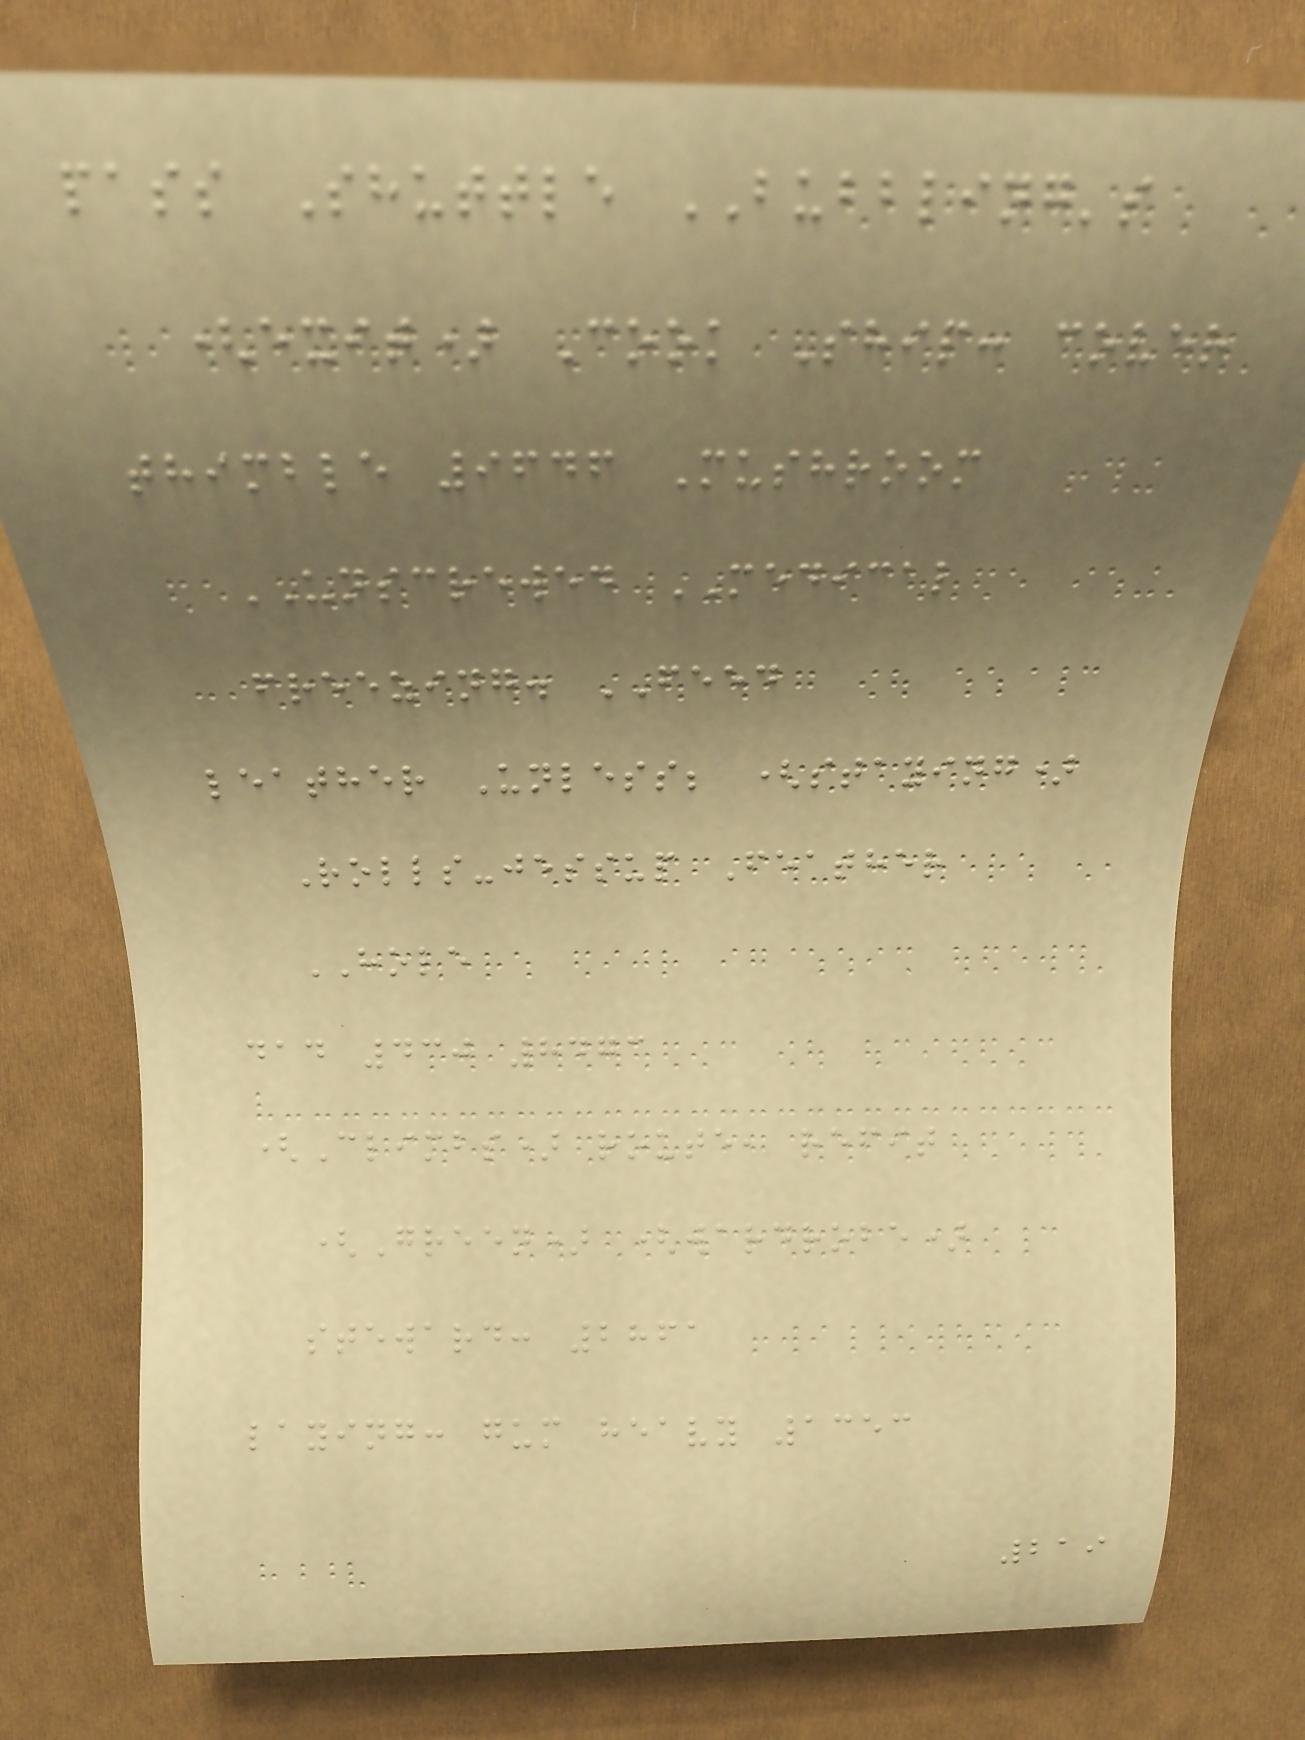pass Shuttle BUBBLING's
(exit) Cook Ship: cover
thimble 9646 Mushroom
UNSCREWED MEDICAL
freezing. FEED
leather Unless; (staying)
Rolls-jessup Feather
HOLE
dad 430 8473
(Climbs) route, refit
(Green) (wardrobe)
steward: 2861
laying: gum heavy 1353
219
